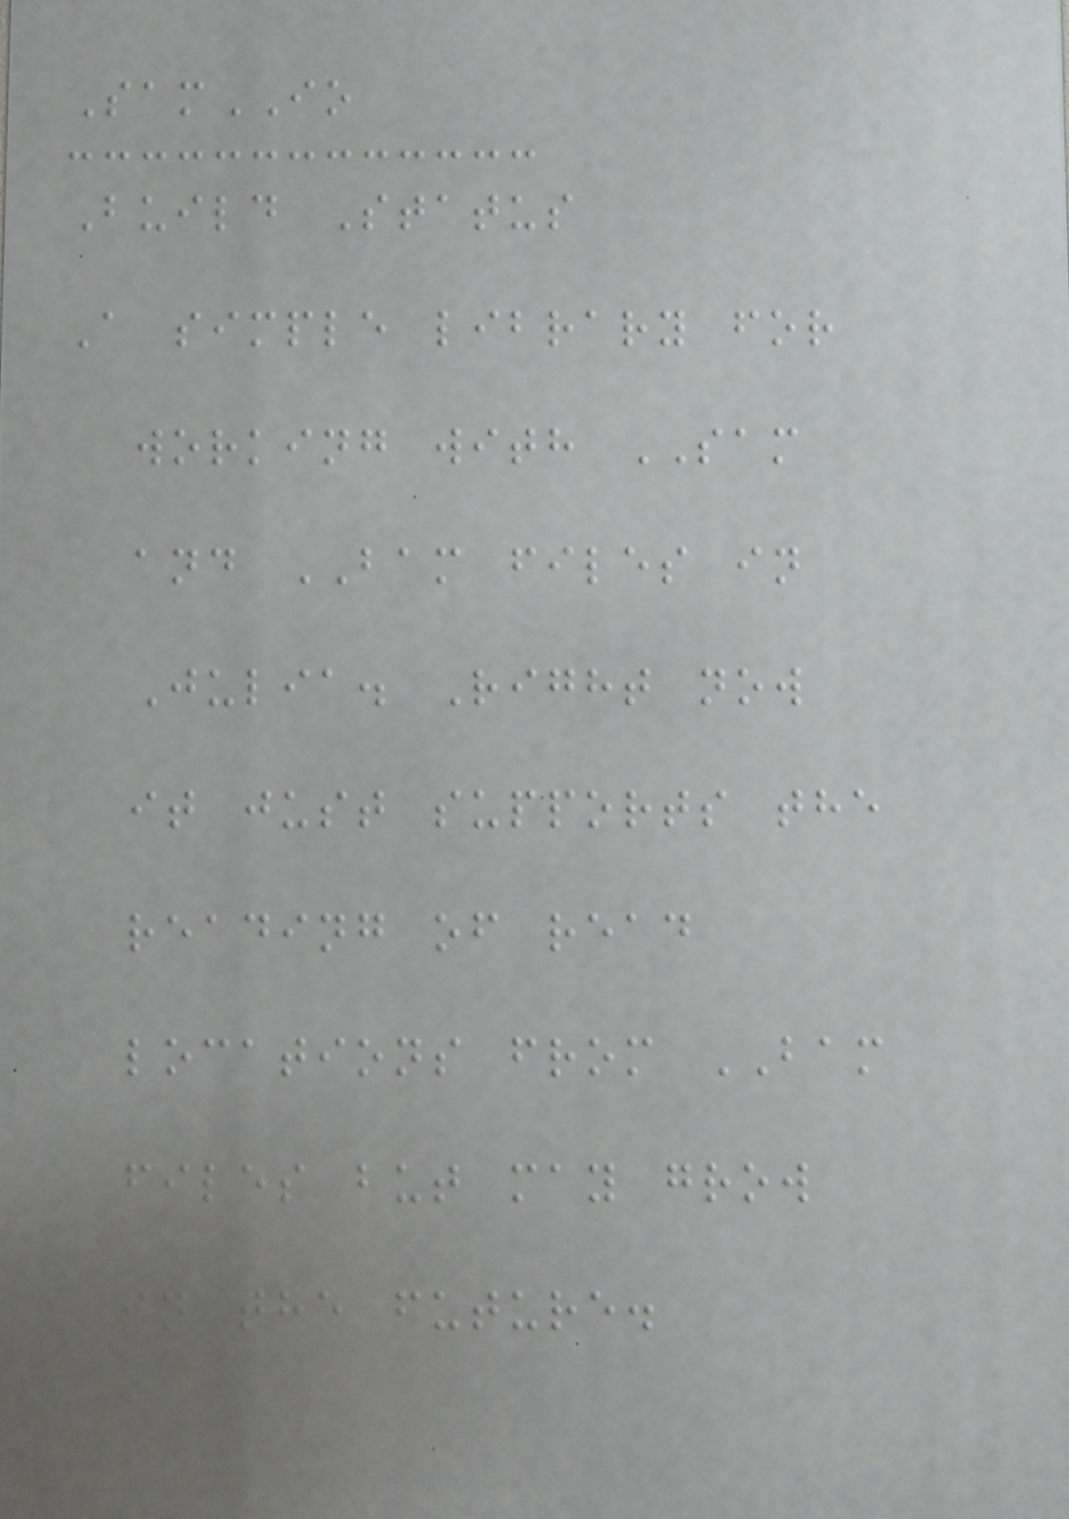SamIO
Build Status
A simple library for
working with SAM
and BAM files in
Julia. Right now
it just supports the
reading of read
locations from BAM
files but may grow
in the future.
